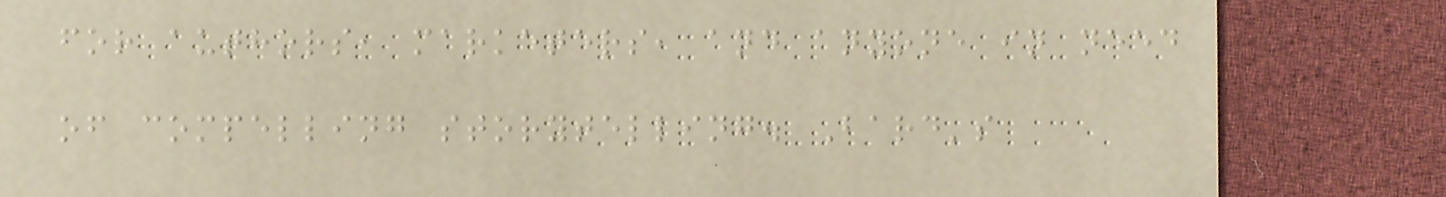for authors, marketers, and anyone in need
of compelling storytelling. Bard's
